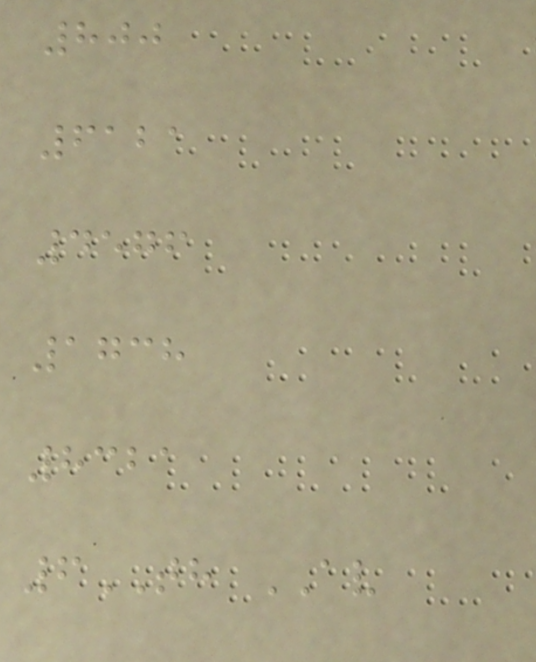800
6121
4576
1738
8321
6TH AV
